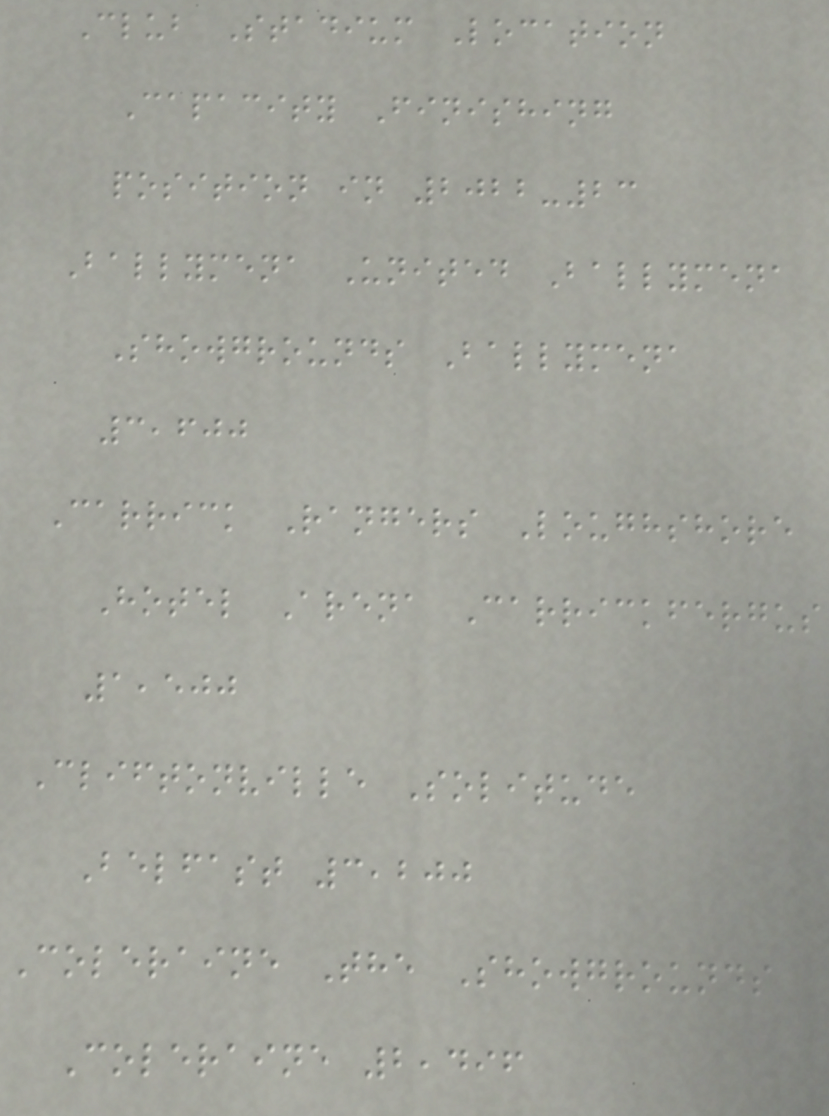Club Stadium Location
Capacity Finishing
position in 2022-23
Ballymena United Ballymena
Showgrounds Ballymena
3,600
Carrick Rangers Loughshore
Hotel Arena Carrickfergus
1,500
Cliftonville Solitude
Belfast 3,200
Coleraine The Showgrounds
Coleraine 2,496
